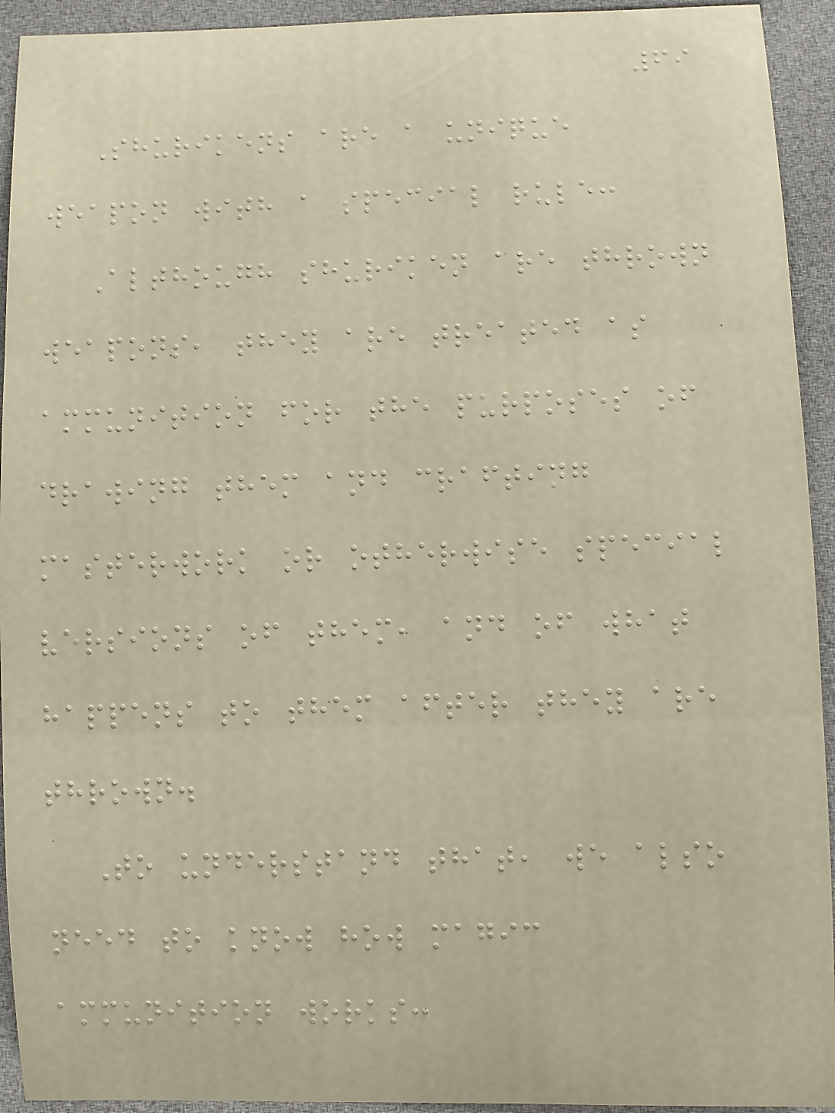69
Shurikens are a unique
weapon with a special rule:
Although shuriken are thrown
weapons, they are treated as
ammunition for the purposes of
drawing them and crafting
masterwork or otherwise special
versions of them, and of what
happens to them after they are
thrown.
To understand that, we also
need to know how magic
ammunition works:
